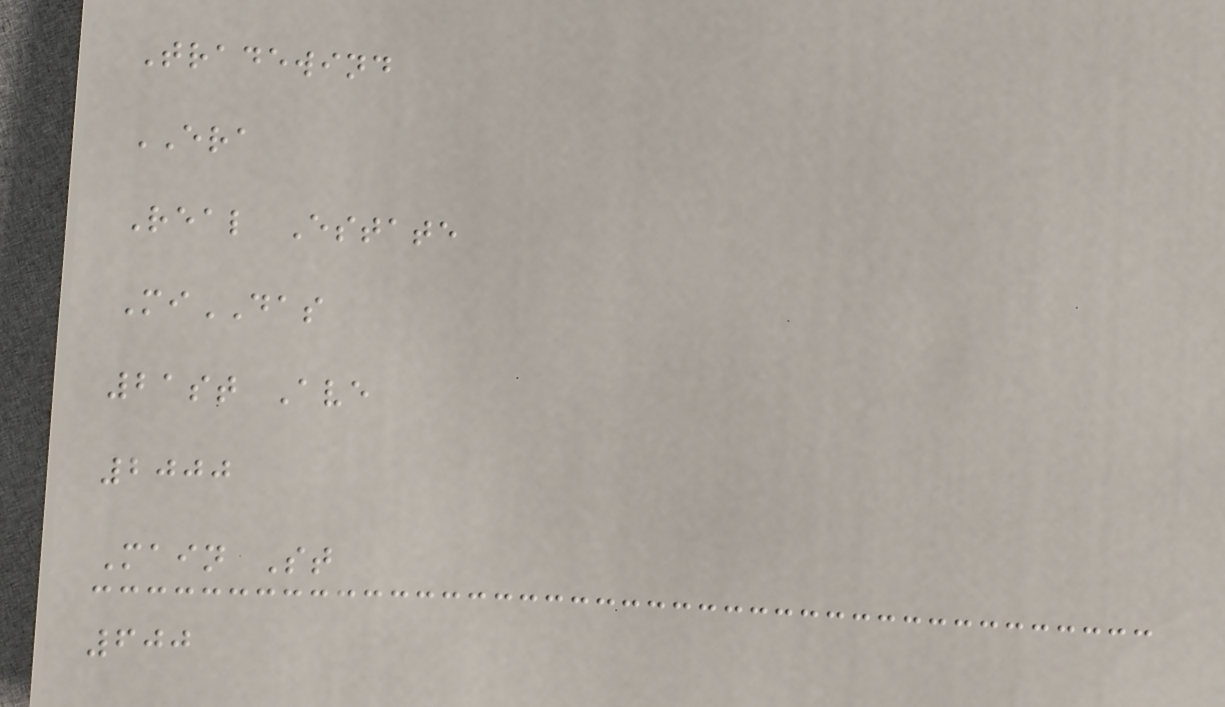Tradewind
ERA
Real Estate
MiDAS
21st Ave
2000
Main St
600
